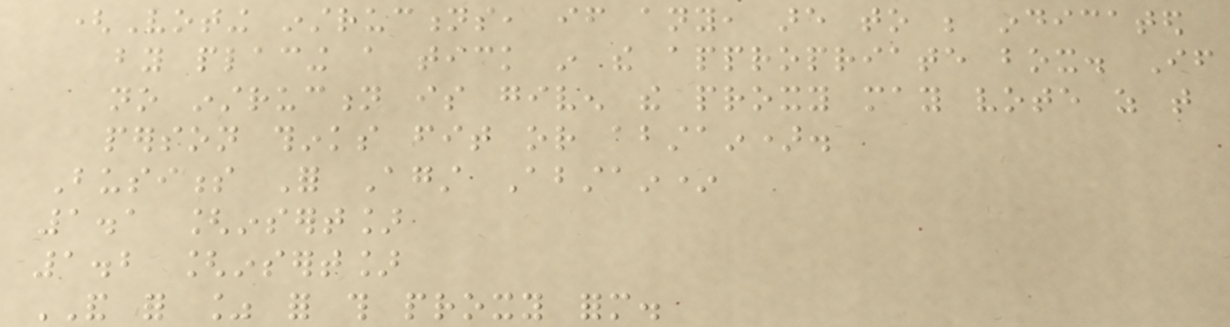(Voting instructions, if any, are to be indicated
by placing a tick in the appropriate box. If
no instruction is given the proxy may vote as that
person thinks fit or abstain).
Business For Against Abstain*
1.1 [insert]
1.2 [insert]
AND for % for this proxy form.
